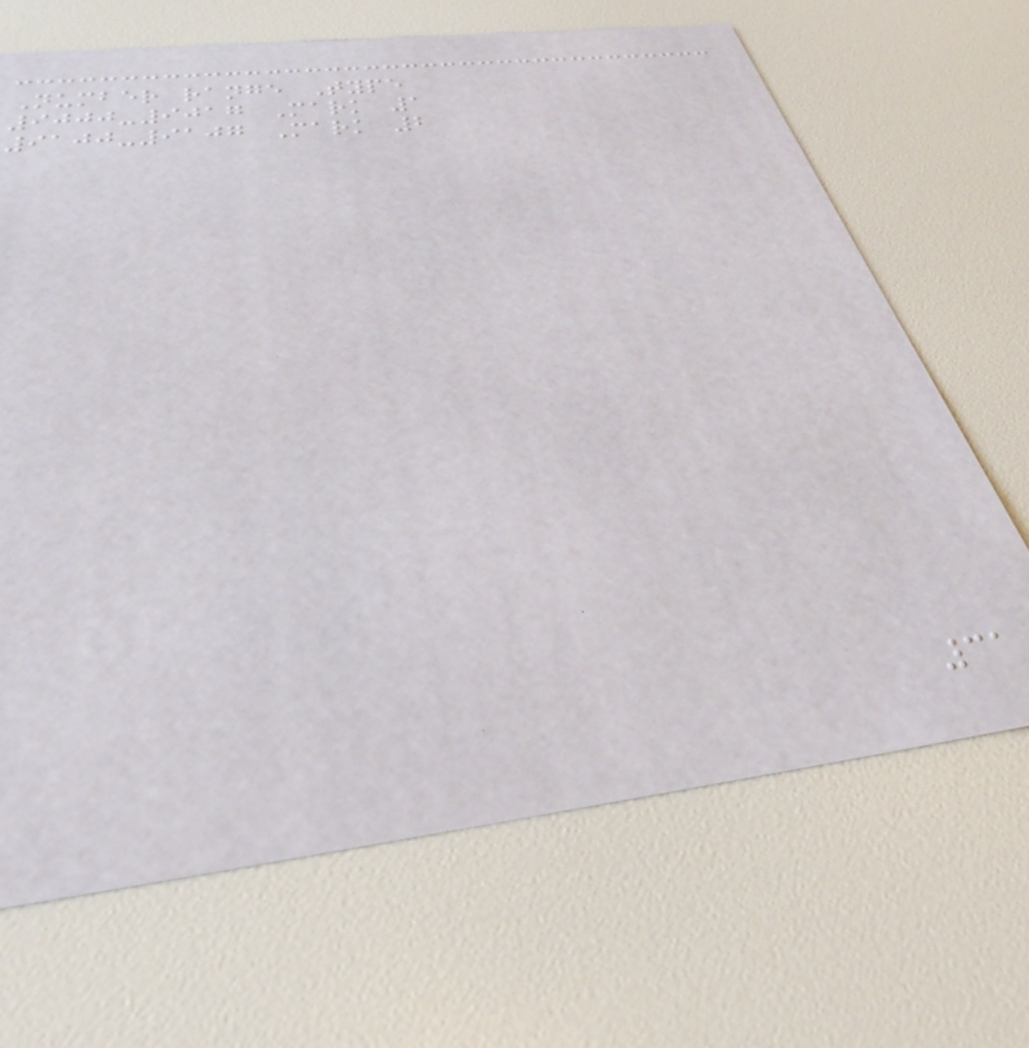Number range Type
9000-9017 Mark 1
9100-9107 Mark 2
31
